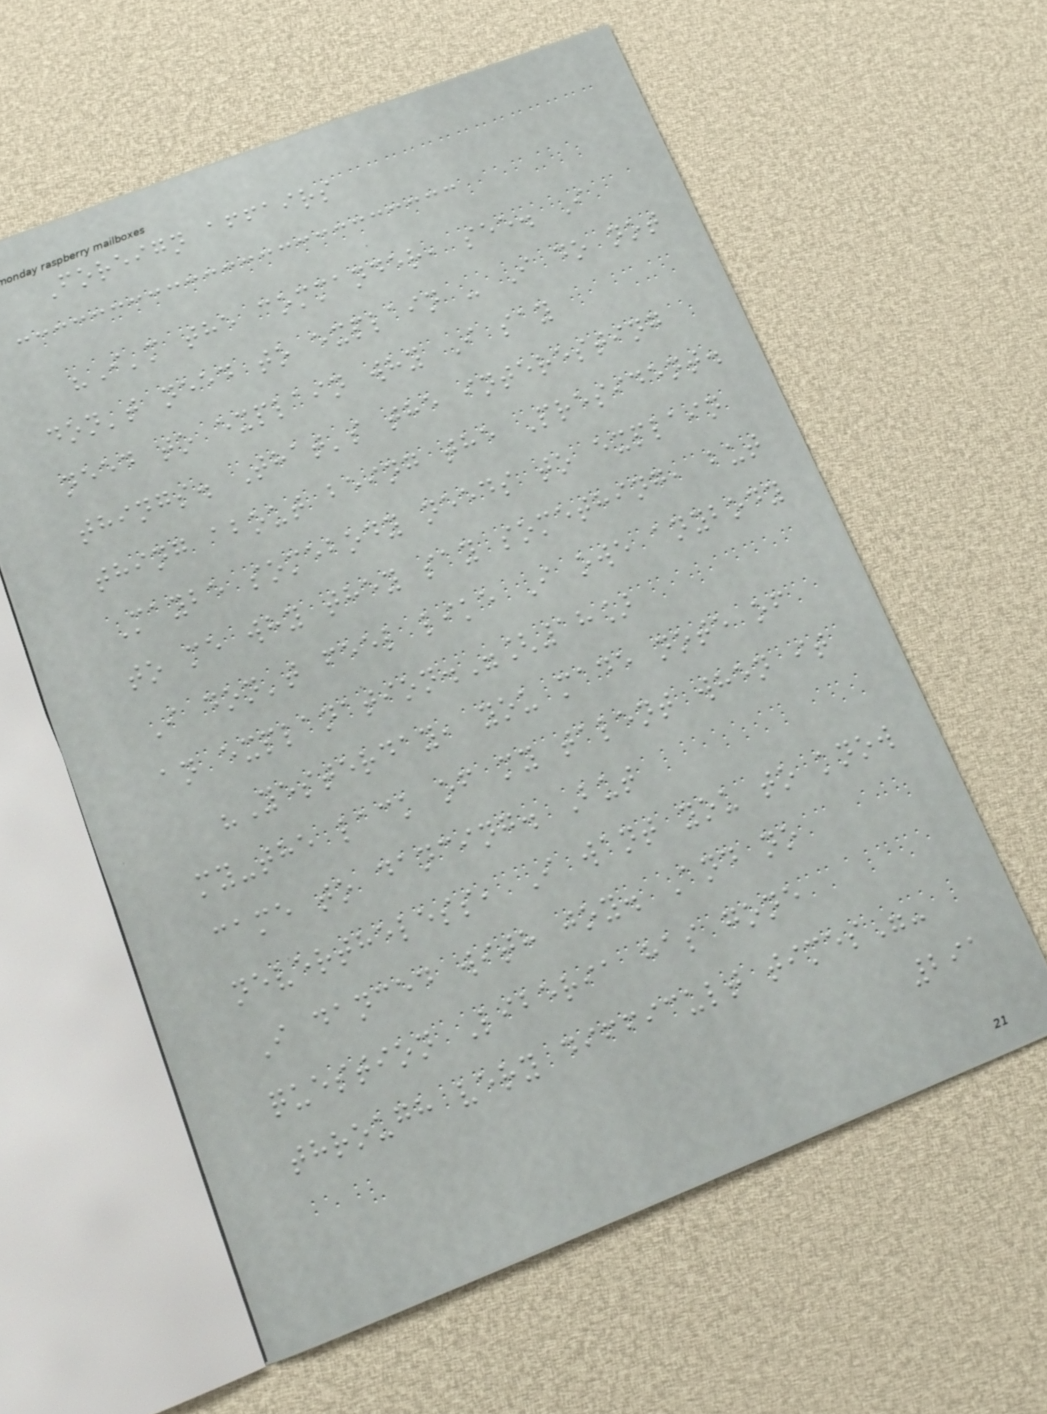Foreign affairs
"I'm the commander, see. I
don't need to explain - I do not
need to explain why I say
things. That's the interesting
thing about being the President.
Maybe somebody needs to explain
to me why they say something, but
I don't feel like I owe anybody
an explanation."[18]
"Yesterday, you made note of
my-the lack of my talent when it
came to dancing. But
nevertheless, I want you to know
I danced with joy. And no
question Liberia has gone
through very difficult times"-
291
